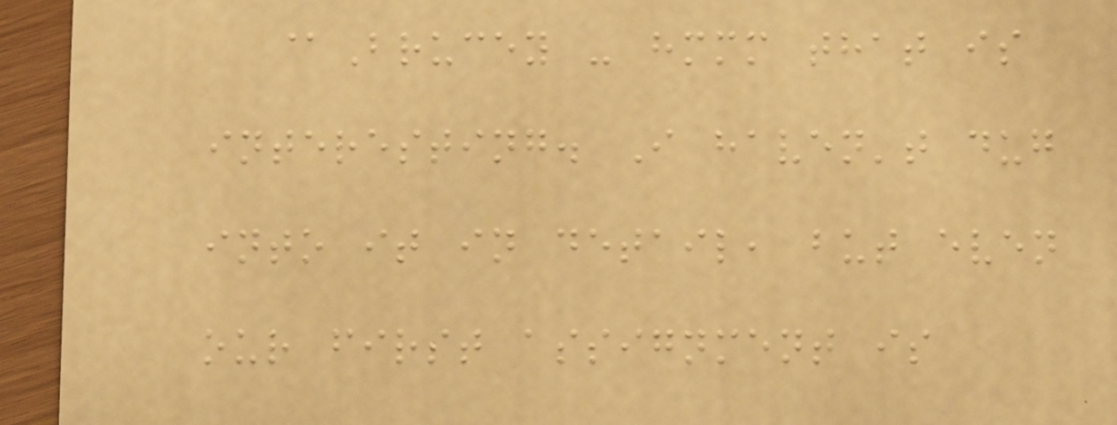@Brucey - hmmm that is
interesting. I haven't dug
into it in detail, but even
our first assignment is
